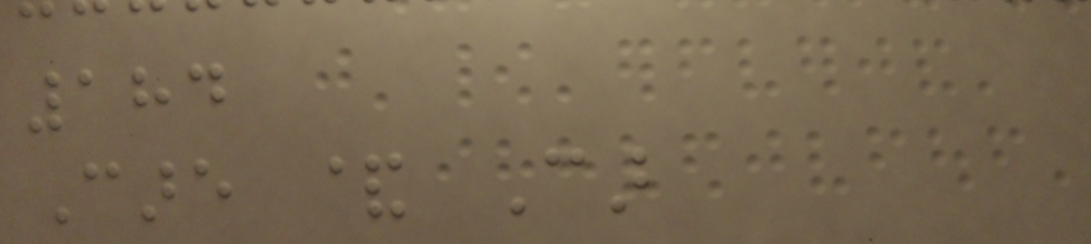184
Care & Car
